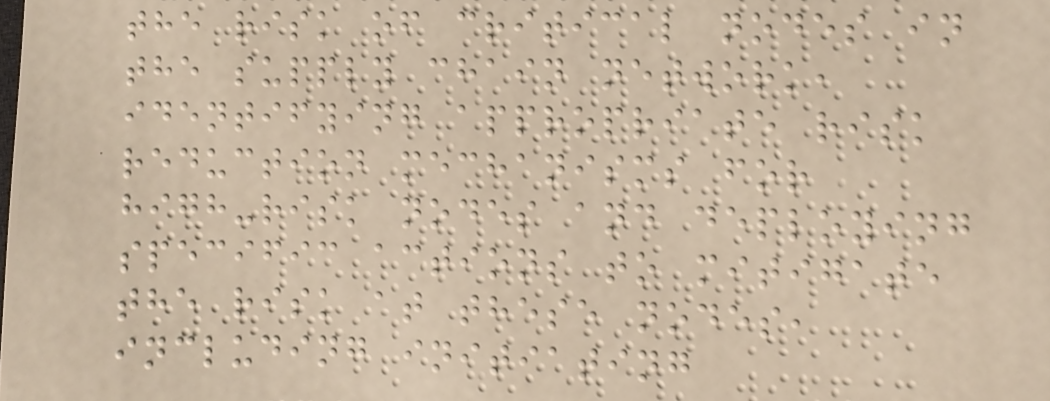the risk of critical nodes in
the supply chain network,
identifying appropriate risk
reduction mechanisms for
high-risk nodes and deploying
specific actions to mitigate
the risk at these nodes,
including initiating
